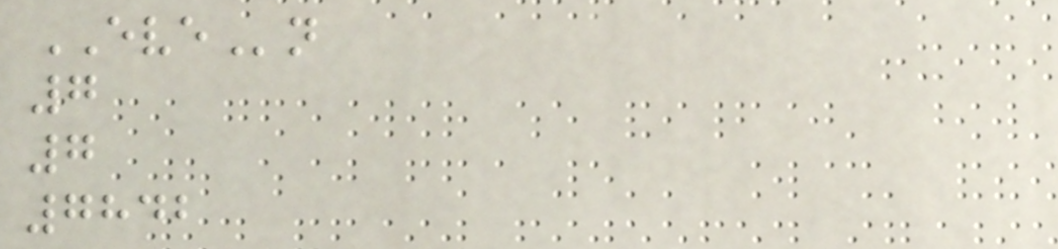EVEn
7
7
7842
